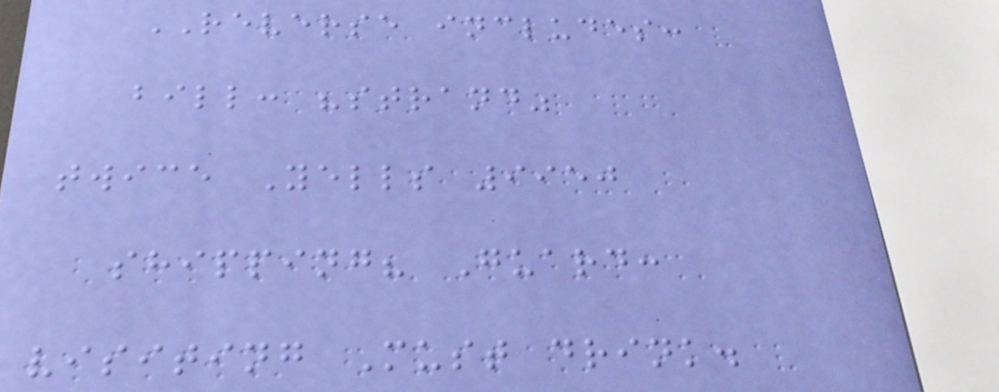REVERSE includes:
bill: "strand"
twice Yells 9950
shipping? Guard:
visiting Must drink.
